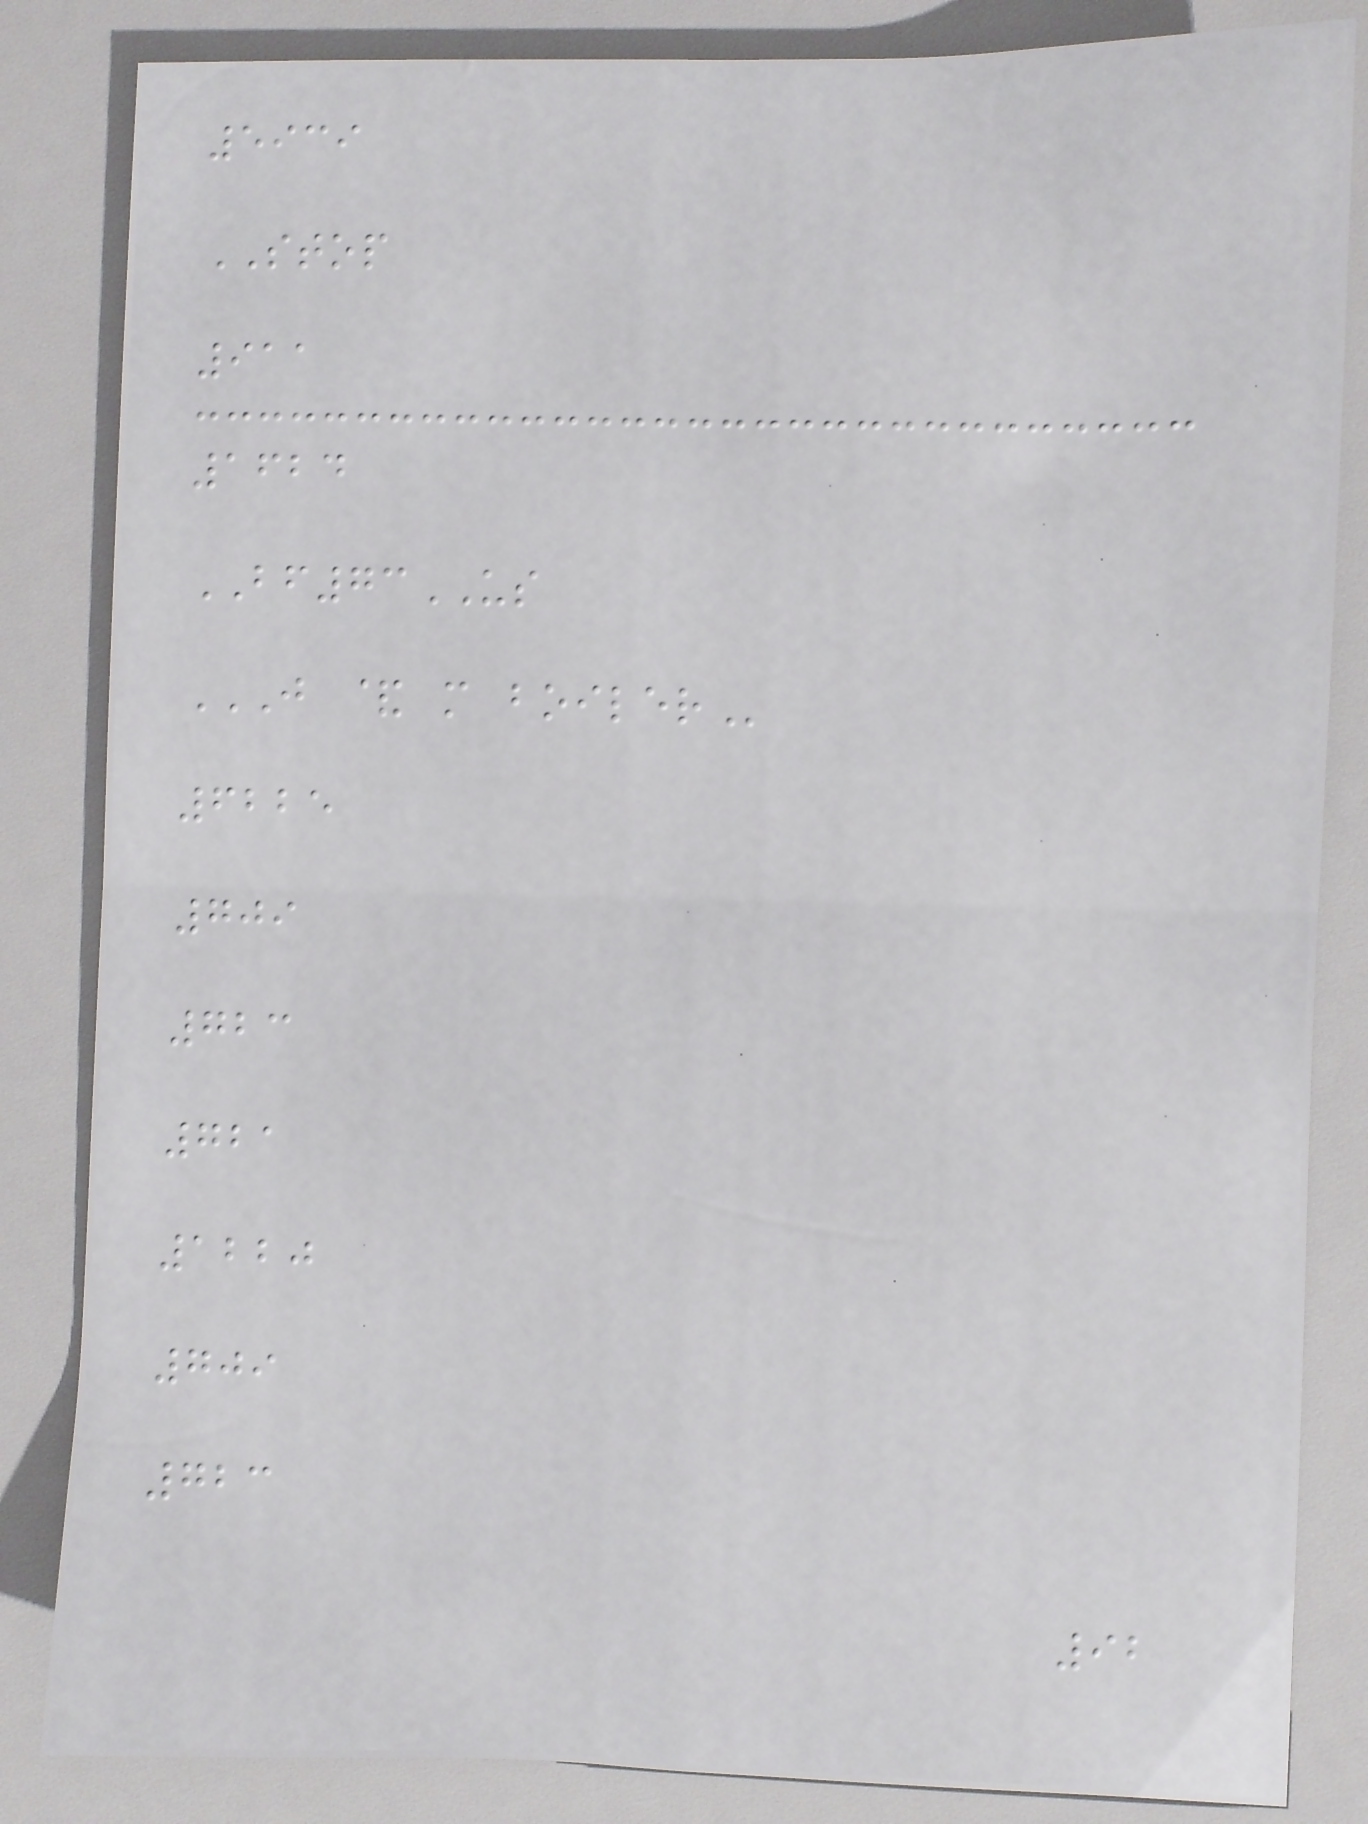5939
STOP
911
1624
BF73US
J & M BOILER
6225
709
723
721
1220
709
723
92
